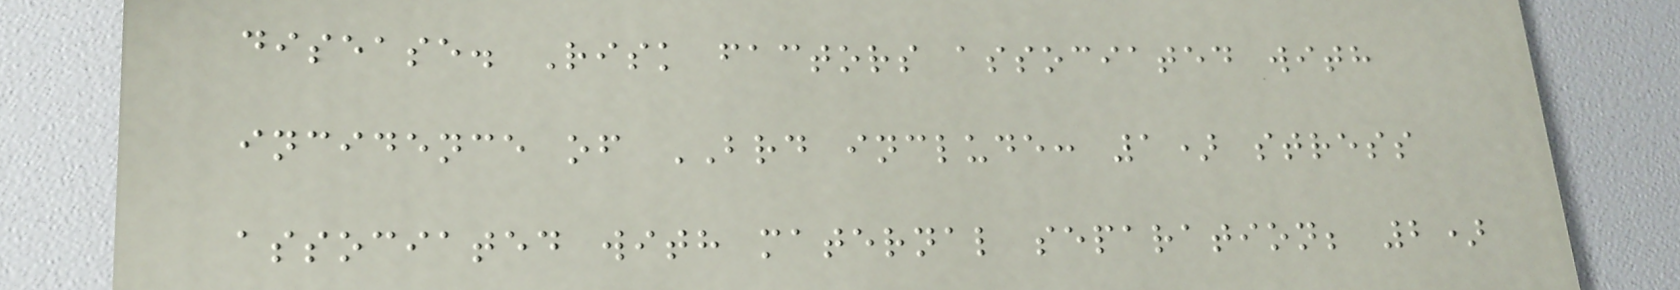disease. Risk factors associated with
incidence of BRD include: 1) stress
associated with maternal separation; 2)
